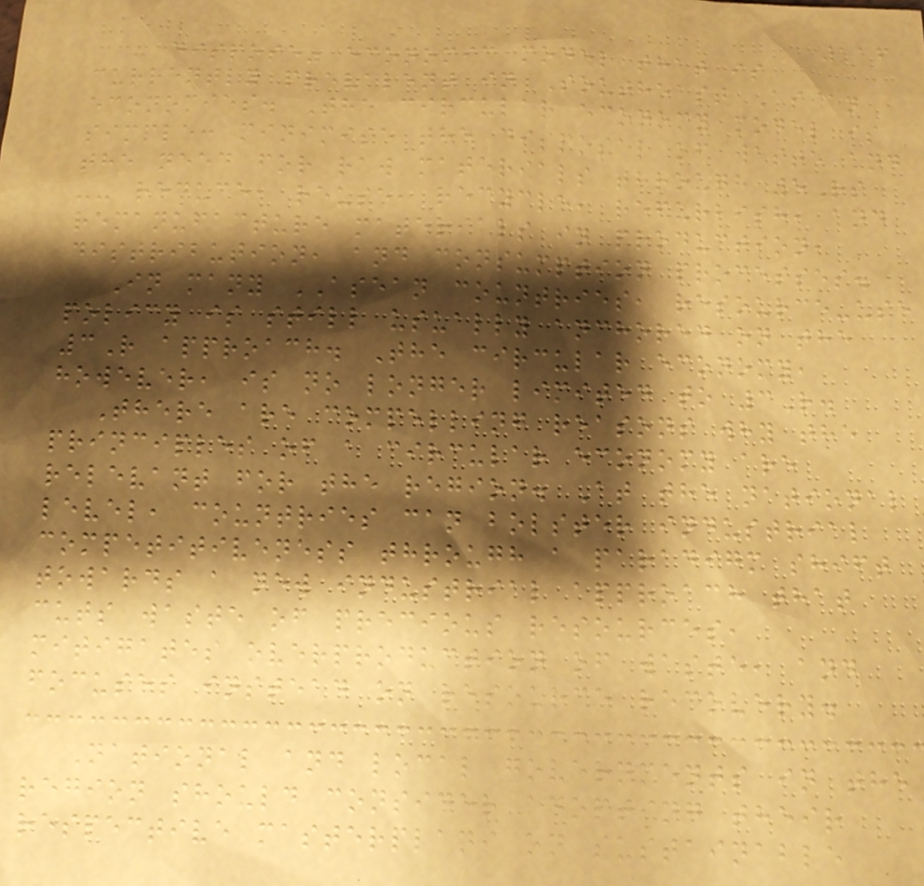116
- dispose" economic model that is
currently prevalent in Southeast Asian
economies. The circular economy model is
simple: minimise the disposal of waste and
the need for raw materials through 5Rs
-- reduce, reuse, recycle, refurbish, and
remanufacture materials in production,
distribution, and consumption processes.
In many ASEAN countries, resource-use
policy is still usually anchored on the
3R approach. The circular economy,
however, is no longer limited to 3R.
There are compelling reasons why the
principles of a circular economy are
relevant for the region. At the national
level, countries can bolster industrial
competitiveness through a paradigm shift
towards a new industrial approach that
cuts waste of precious resources,
mitigates overproduction of waste, and
focuses instead on resource recovery.
National and local governments in the
region should consider adopting their
respective masterplans on sustainable
